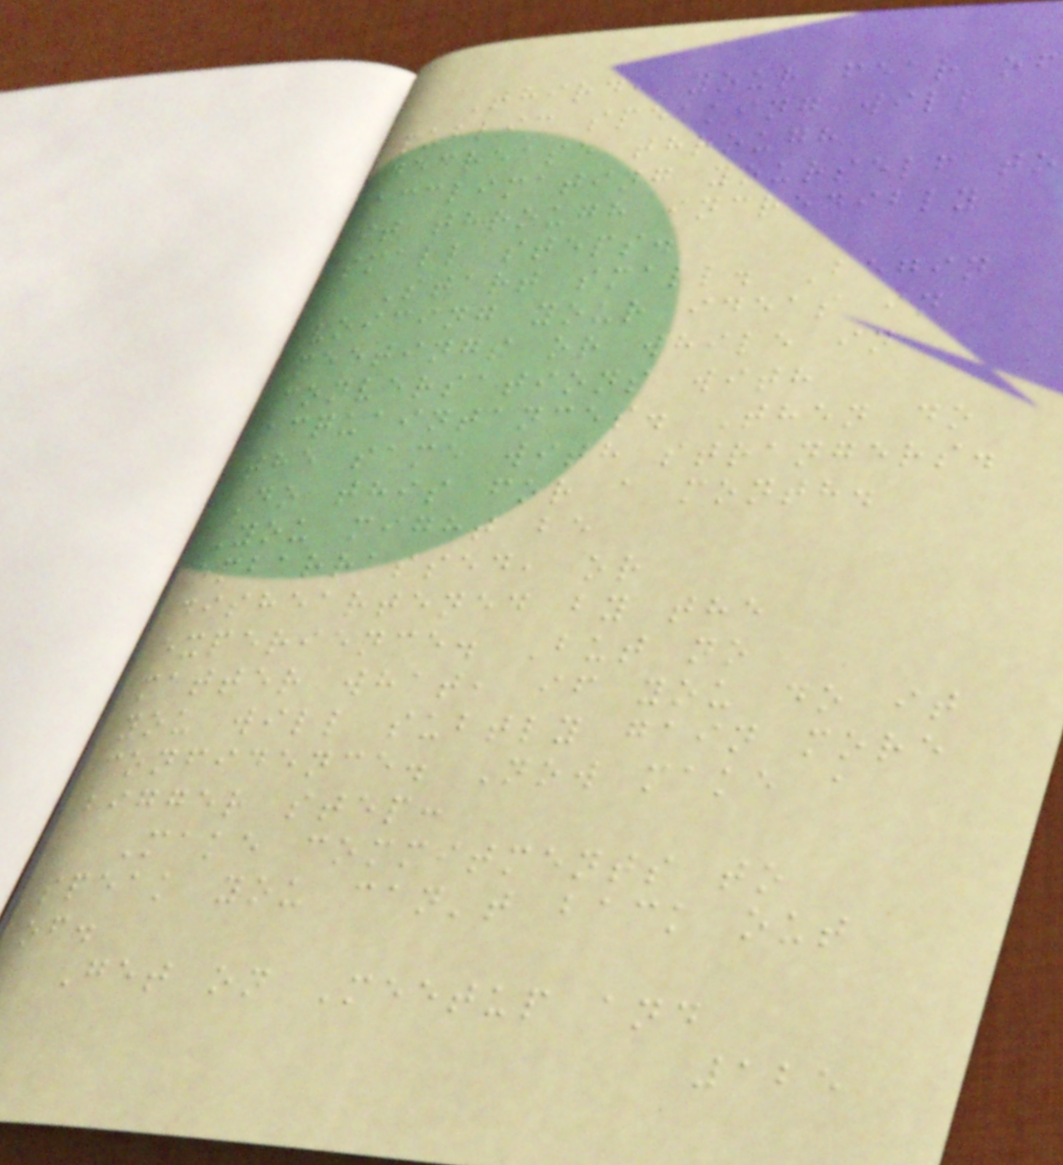Third, your fear of
public speaking will
decrease through
acclimating yourself to
it through incredibly
small steps.
Start small. Begin
voicing your ideas in
meetings or while in
conversations with
acquaintances. Then do
the same with strangers.
Do this for a month.
You might be
embarrassed, or
disheartened by the
experience. But no
matter what, if you do it
you will subtly gain more
confidence. Now make a
bigger step:
Make commitments to
speak you can't back out
of.
Get on Meetup and
125
